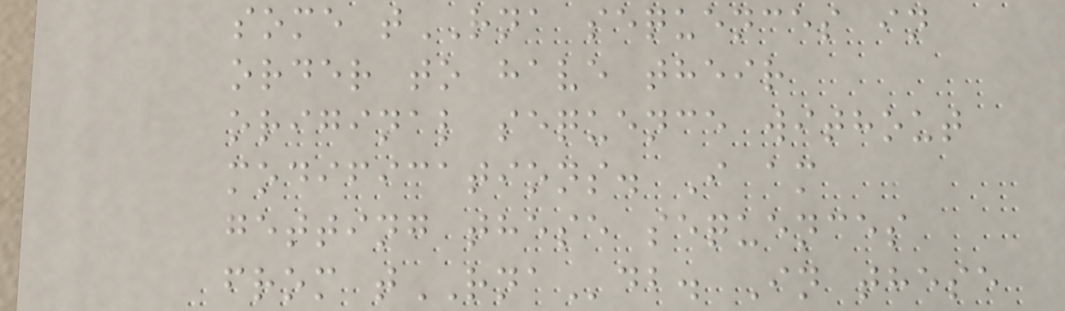some tRNA sequences in
order to have their
original sequence without
modifications. I am
getting these sequences
from tRNAdb. In these
